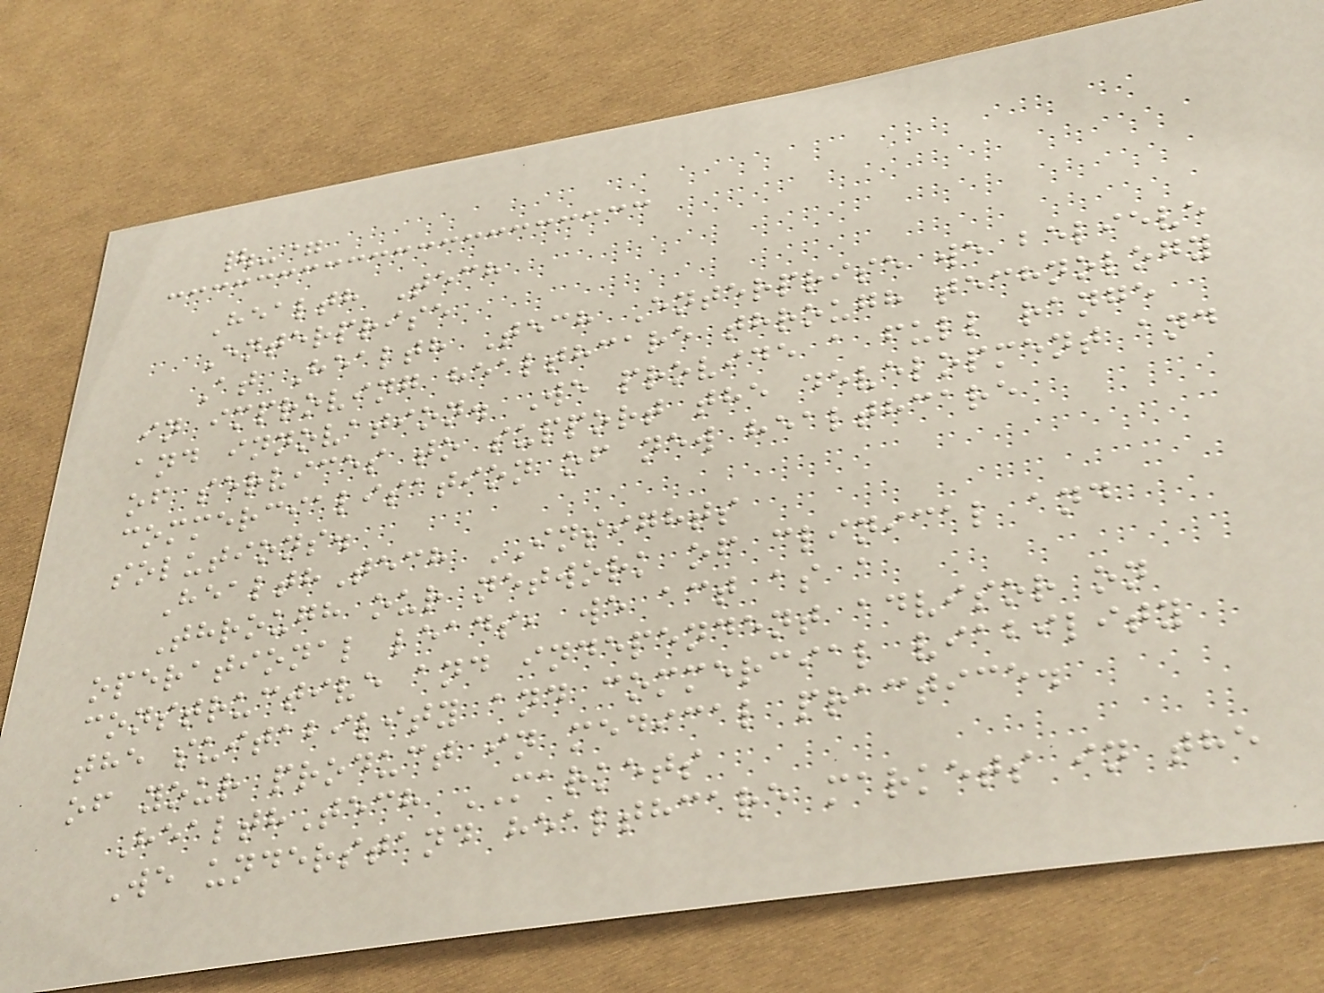|-=
Health Tech
Enterprise
At Health Tech Enterprise we believe
in improving healthcare through technology
and innovation. We provide a full range
of services to support the development and
commercialisation of new healthcare
solutions.
HealthTech INSIGHTS
Through our network of clinical and
operational leads, we act as a
constructive and independent advisor on
the suitability and commercial viability
of your product in medical practice.
HealthTech MARKETS
We understand healthcare markets in the
